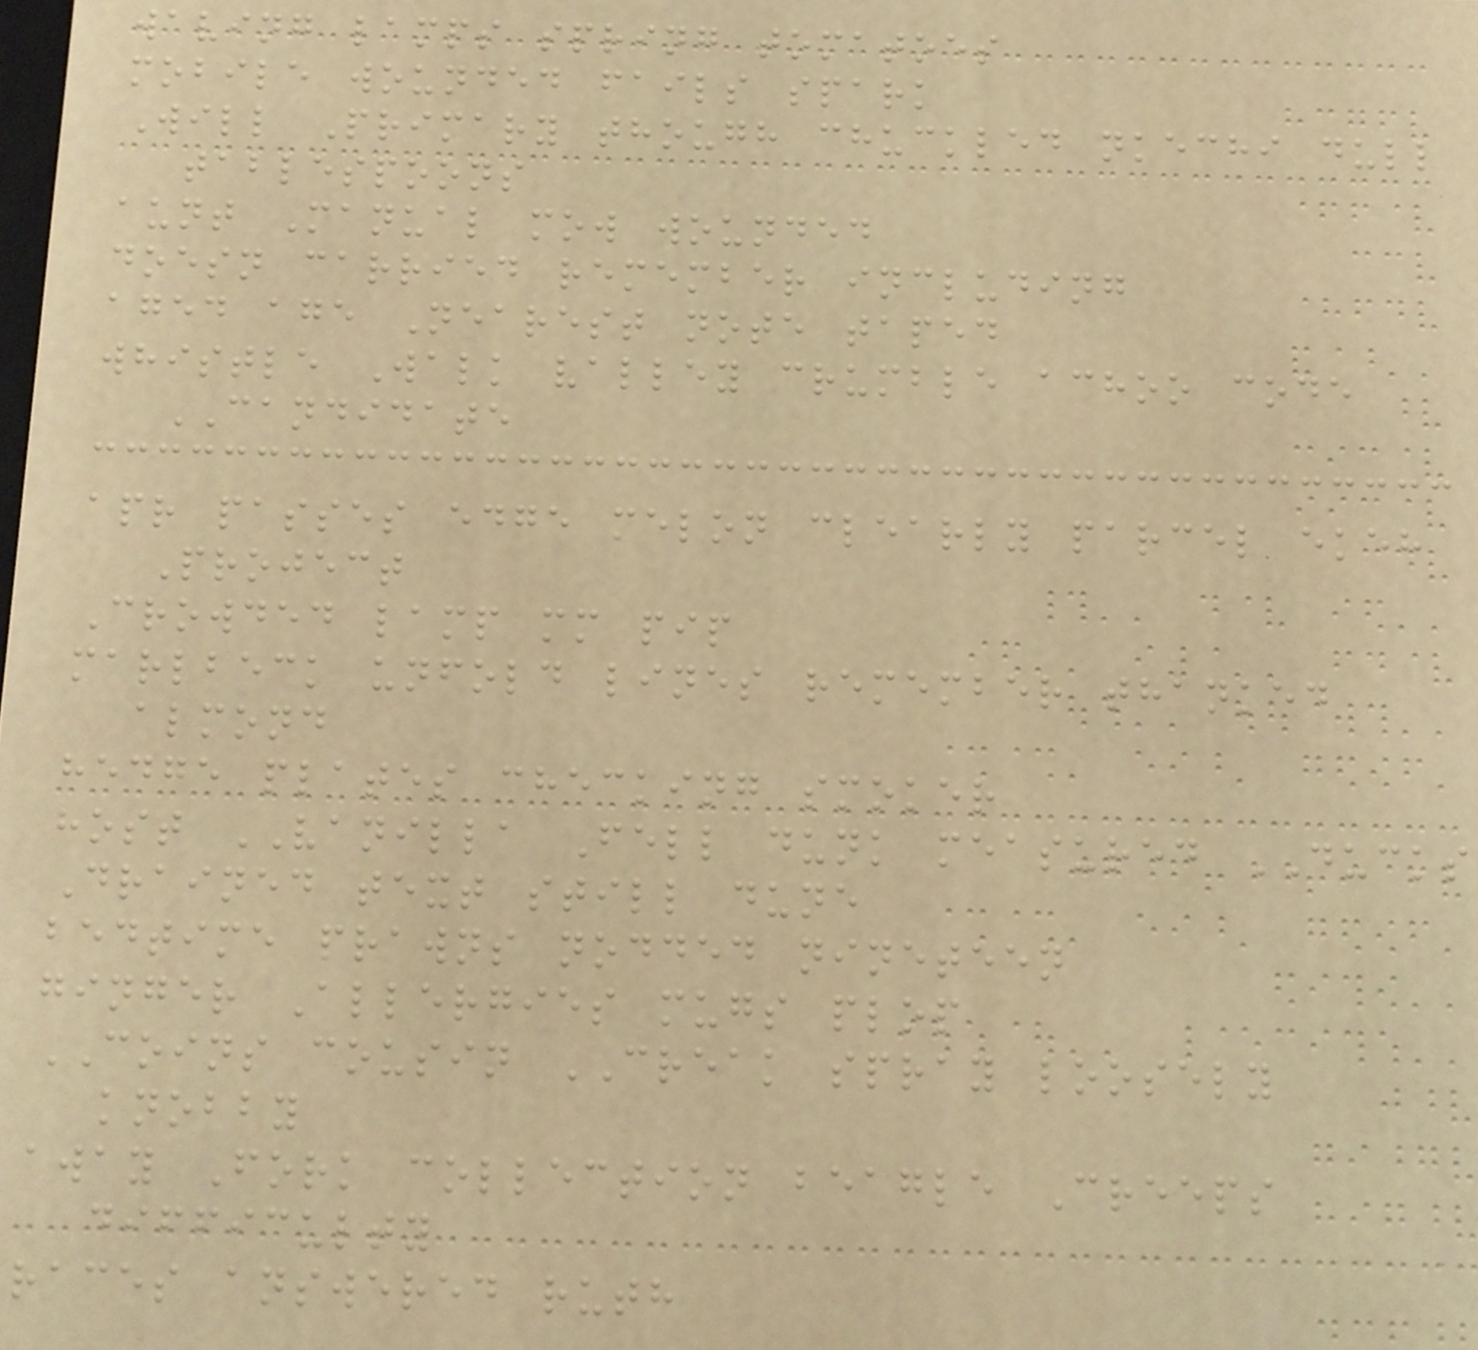waving lamps spring tomatoes
mobile wounded fails spark
Will Primary though chuckled nkechi dull
tablespoons
aunt Manual mow wounded
doesn carried remember including
aged age Nearest note taped
whistle Walk valley crumble achoo code
CANDIDATE
apr passes edge melon clearly parcel ekeh
Project
Crowded lamp mm pip
marlbeck unfold lines remember thanked
almond
hedge plates checking smoker
host VANILLA Fell dunk measured DUCKS
Drained text still dune
bedtime prawns nodded nineteen
ginger Allergies mugs plop
COINS cousin CREAK spray loosely
knobby
away Fork collection beagle Creeps
difficulty
races answered ruth
